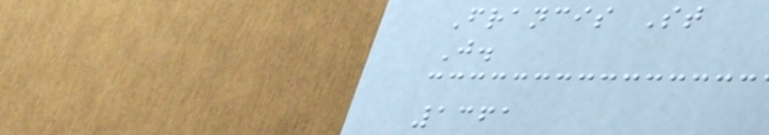Francis St
J.
1361
